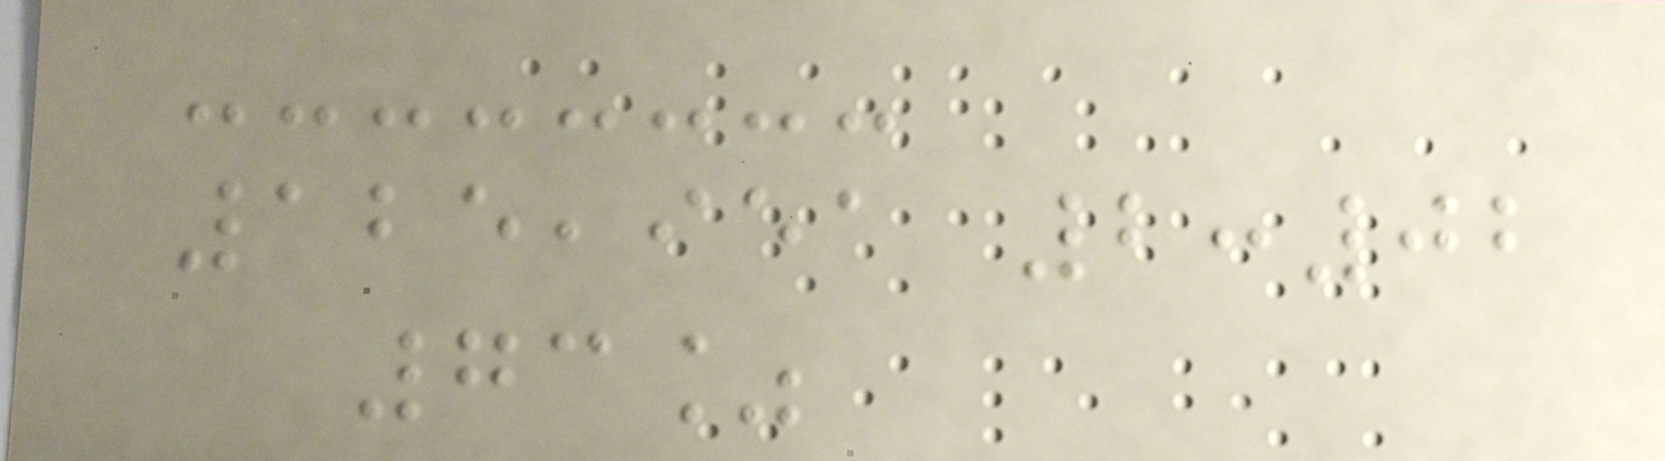125,951 2:02
73%
